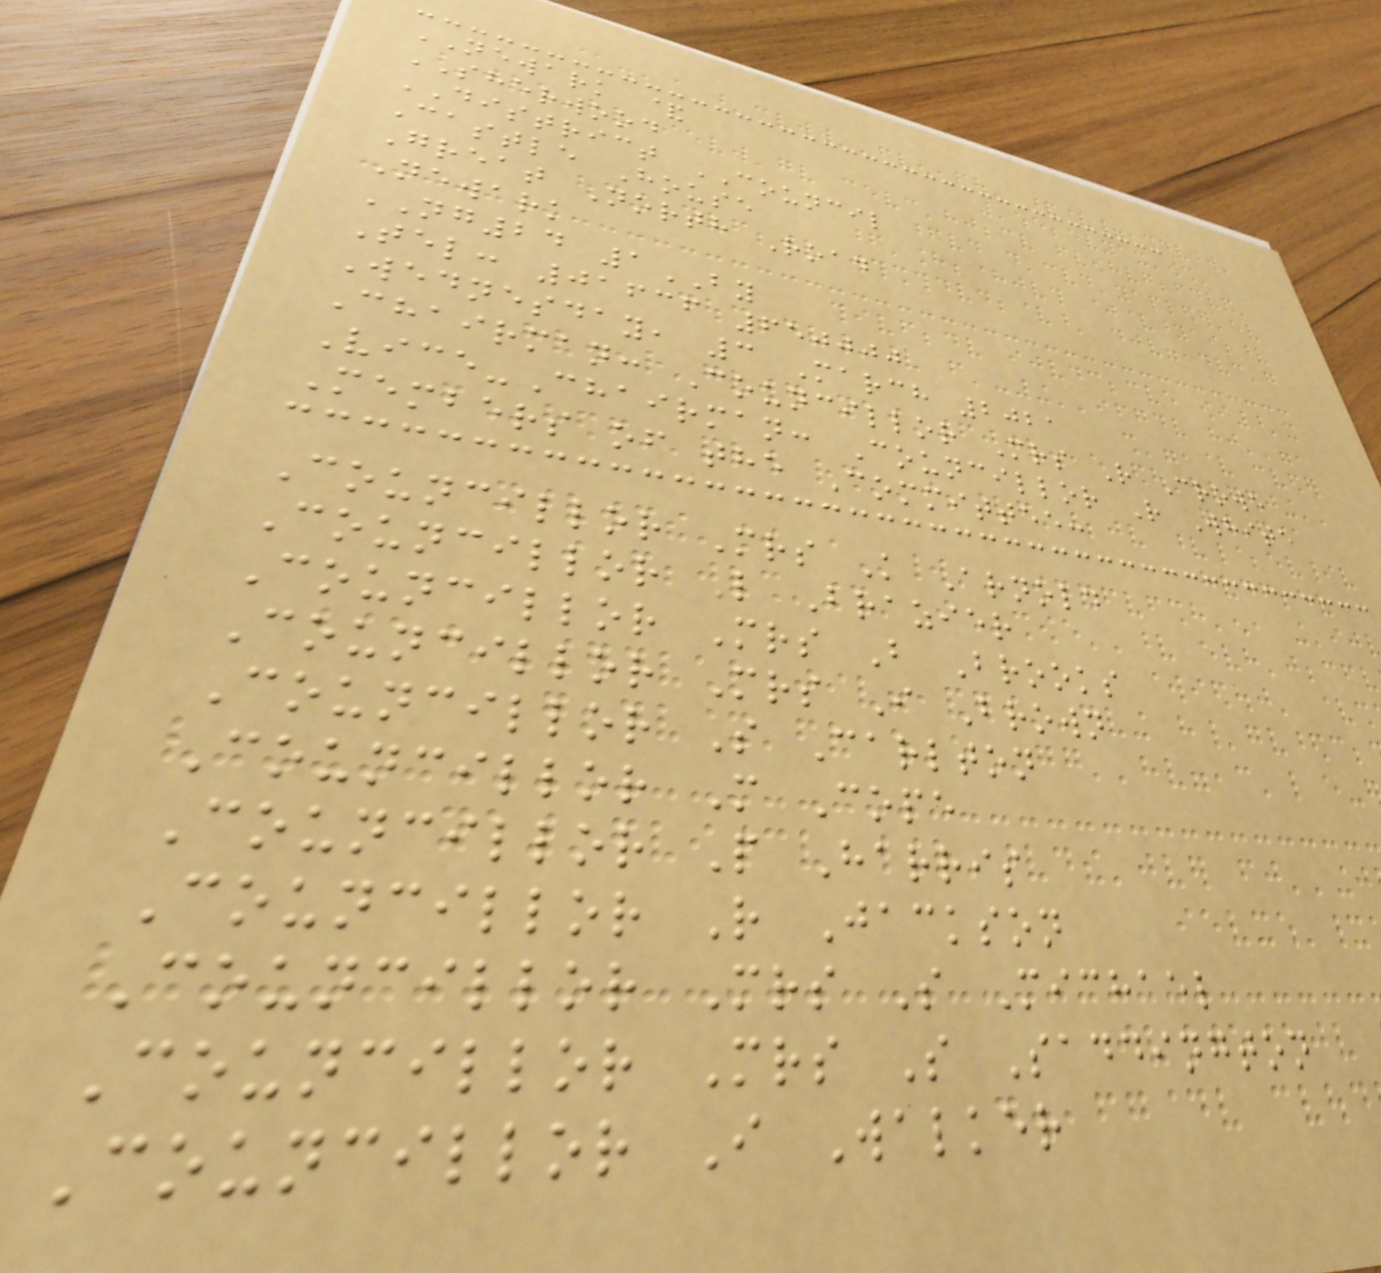NEWARK &
SHERWOOD
DISTRICT COUNCIL
Castle House
Great North Road
Newark
NG24 1BY
Tel: 01636 650000
Wednesday, 3 March 2021
Chairman: Councillor Mrs R Crowe
Vice-Chairman: Councillor R White
Members of the Committee:
Councillor Mrs K Arnold
Councillor L Brazier
Councillor Mrs B Brooks
Councillor Mrs I Brown
Councillor S Carlton
Councillor M Cope
Councillor P Harris
Councillor R Jackson
Councillor Mrs S Michael
Councillor Mrs S Saddington
Councillor I Walker
